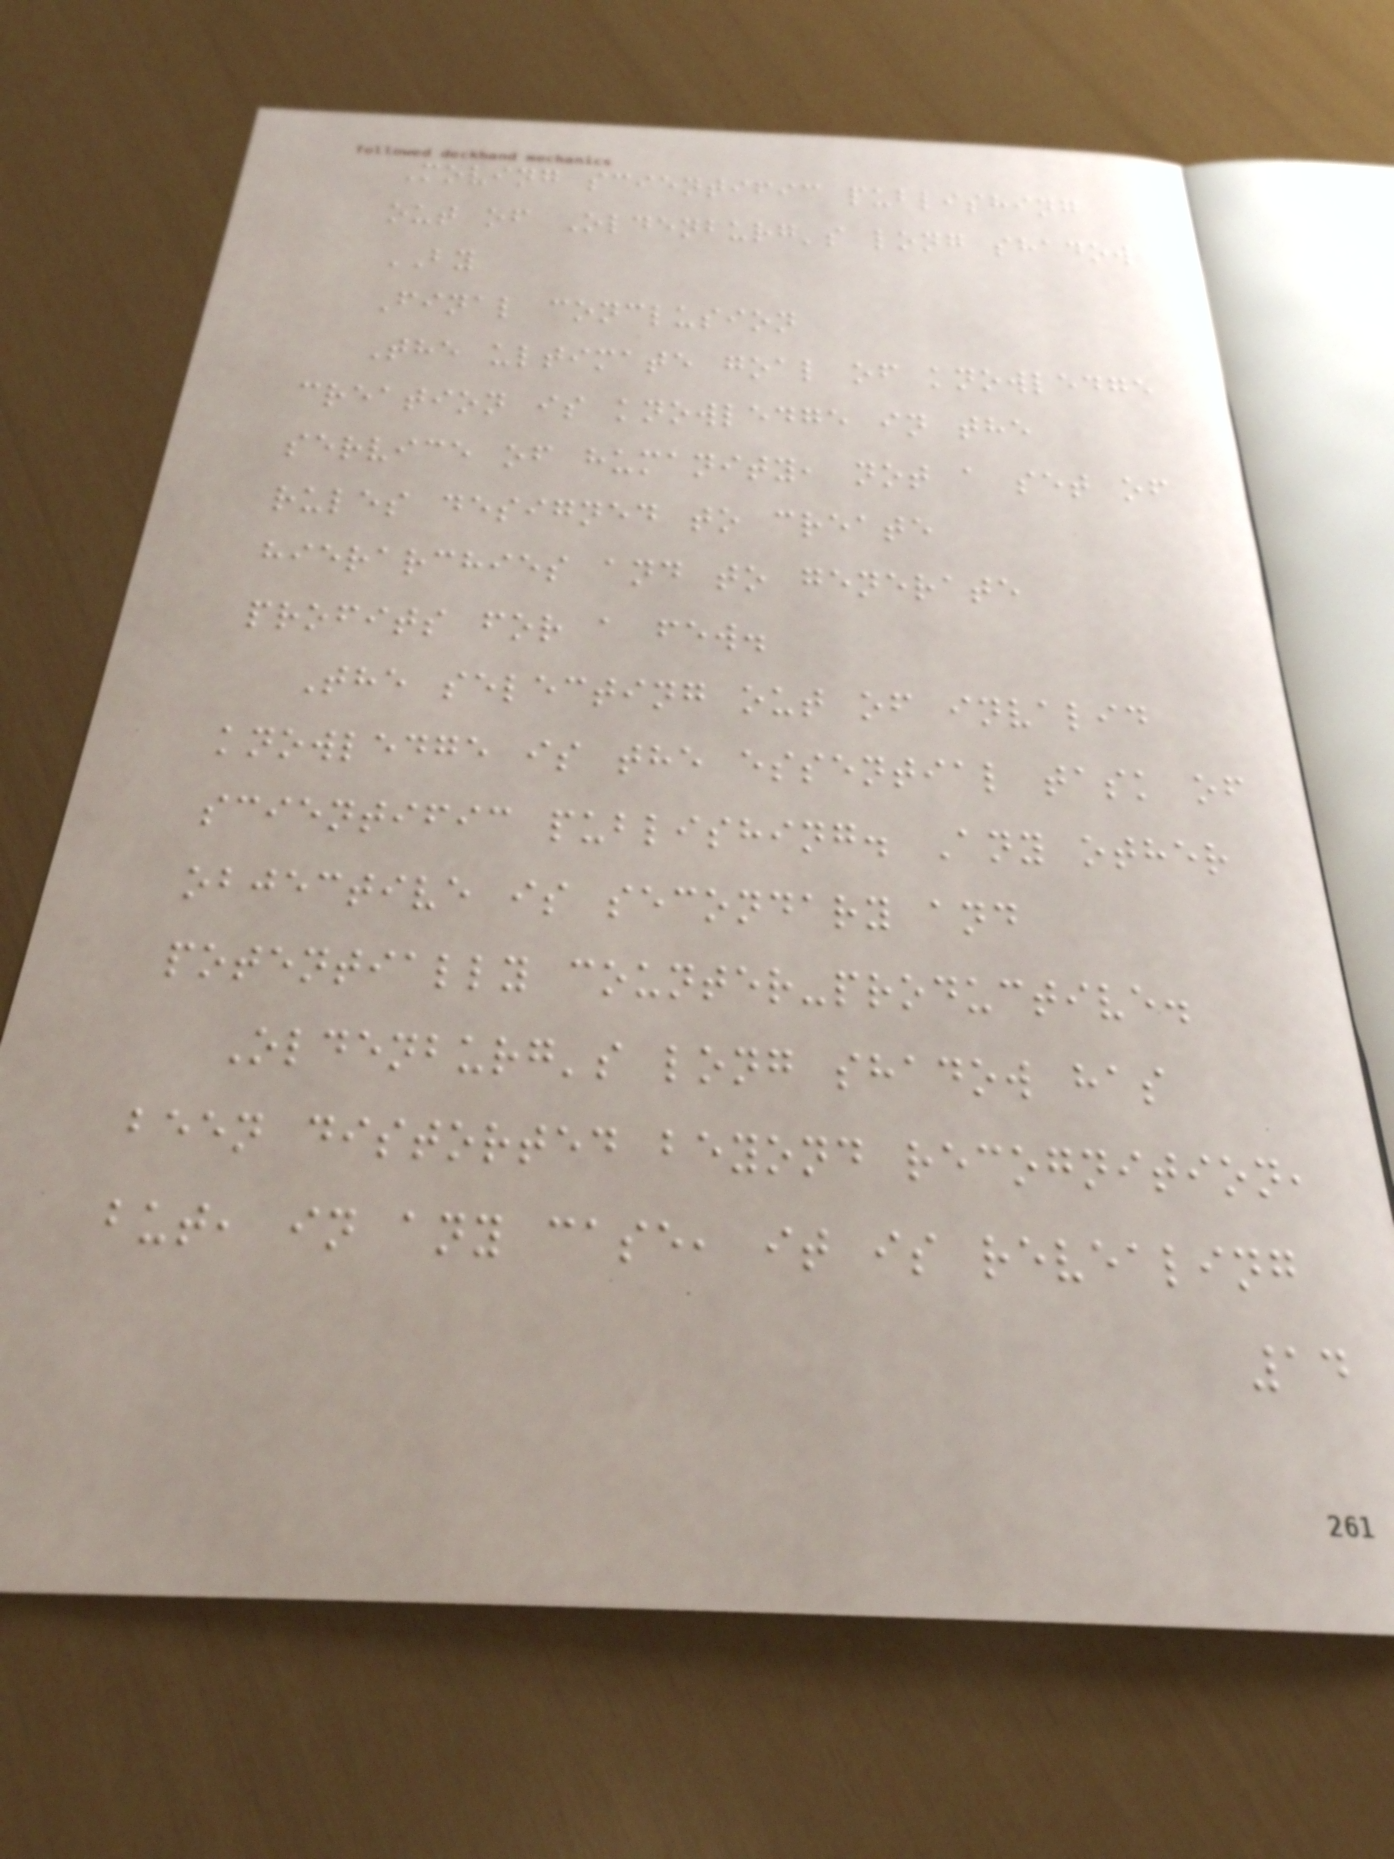Moving scientific publishing
out of Oldenburg's long shadow
BY
Final conclusion
The ultimate goal of knowledge
creation is knowledge in the
service of humanity, not a set of
rules designed to create
hierarchies and to generate
profits for a few.
The selecting out of invalid
knowledge is the essential task of
scientific publishing. Any other
objective is secondary and
potentially counter-productive.
Oldenburg's long shadow has
been distorted beyond recognition,
but, in any case, it is revealing
14
